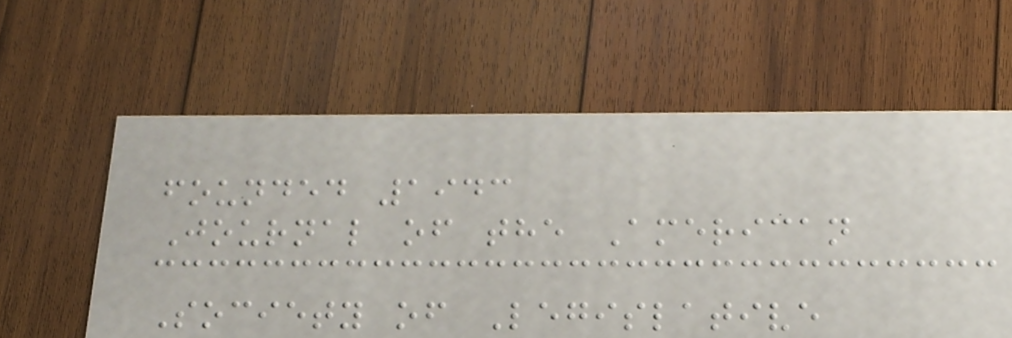founded 1943
Journal of the American
Society of Legislative
